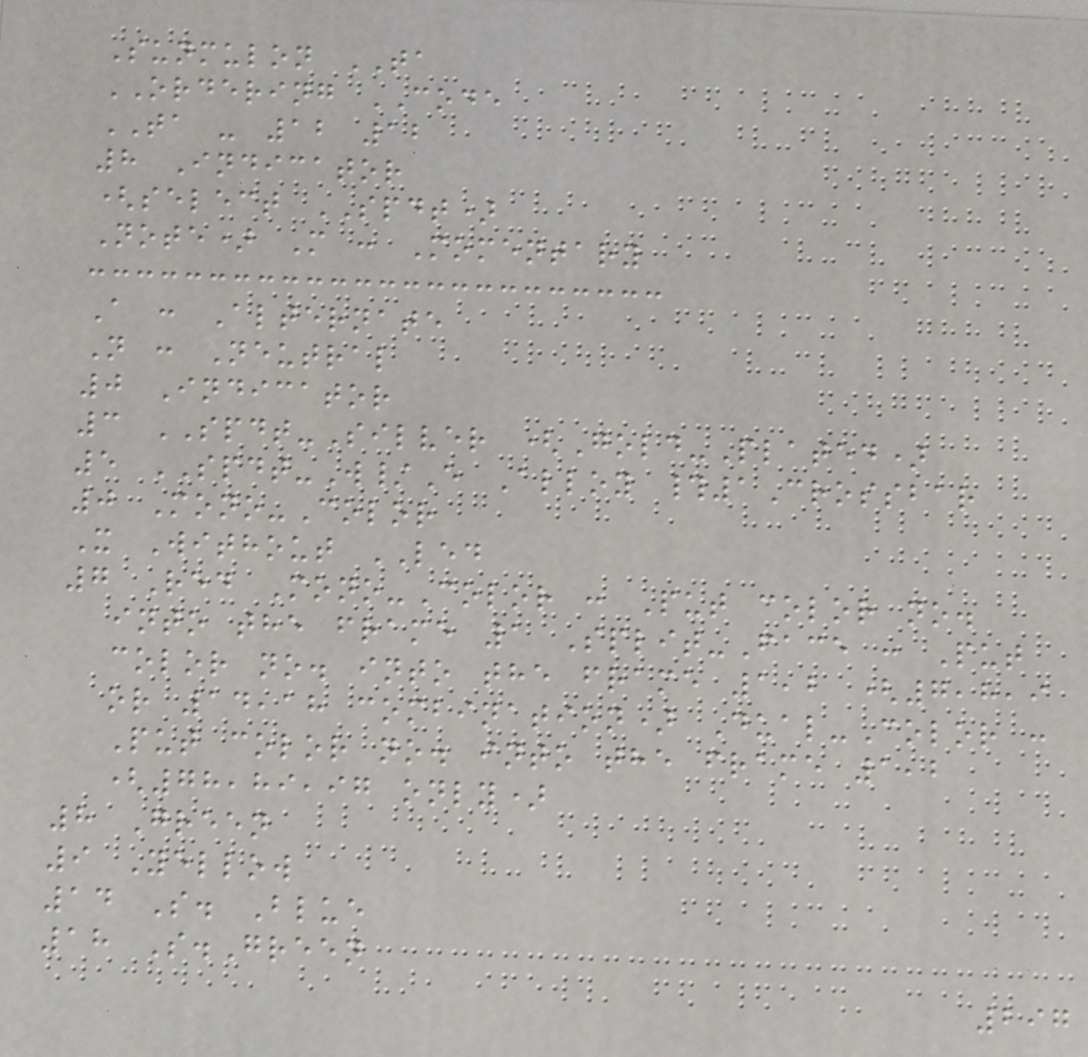Sunmulon TA
ORDERING CODE
TA - 12 12
8 Indicator
(select SPDT)
Note) M : Momentary
A : Alternate
N : Neutral
0 Indicator
3 SPDT-Silver (Gold-Plated)
5 SPDT-W/E Alloy #1Crossbar
0 Mono-Color
X Without LED
7 Red Mono-Color : Put color no.
into the frame 1 Split-Face : Put
color no. into the frame 1,2 (7,8,9
or 14,18 combination) Dual-Color :
Put color no. into the frame 1,2
(78,89,97 only)
8 Green
9 Yellow
14 S. Blue
18 S.Green
297
